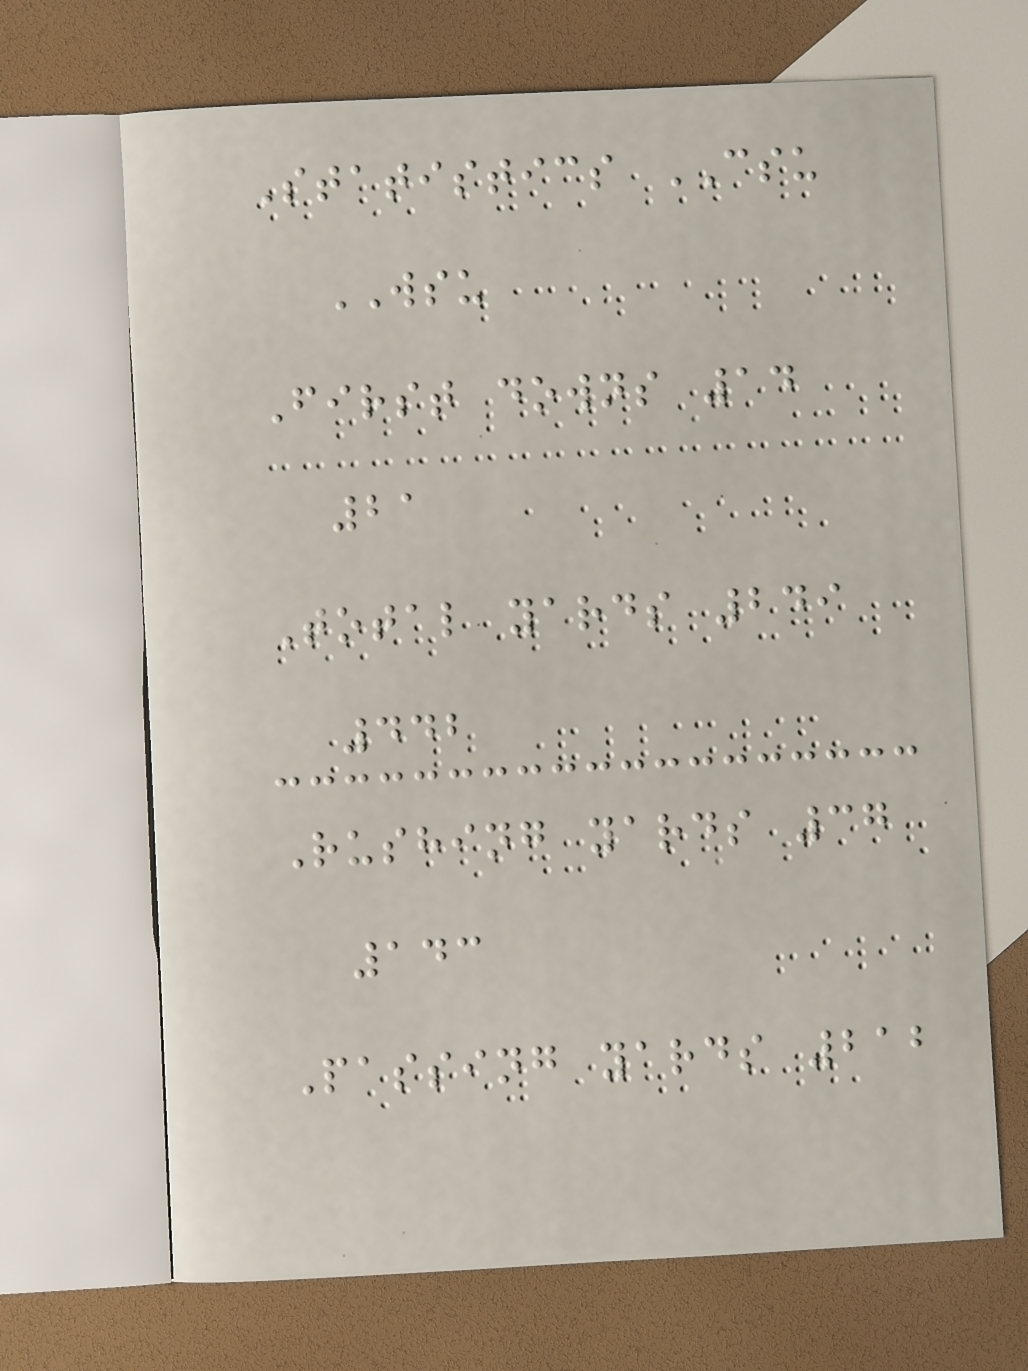Statistics CSU
WSU
First downs 14
21
Total yards 249
442
Rushing yards 37
143
Passing yards 212
